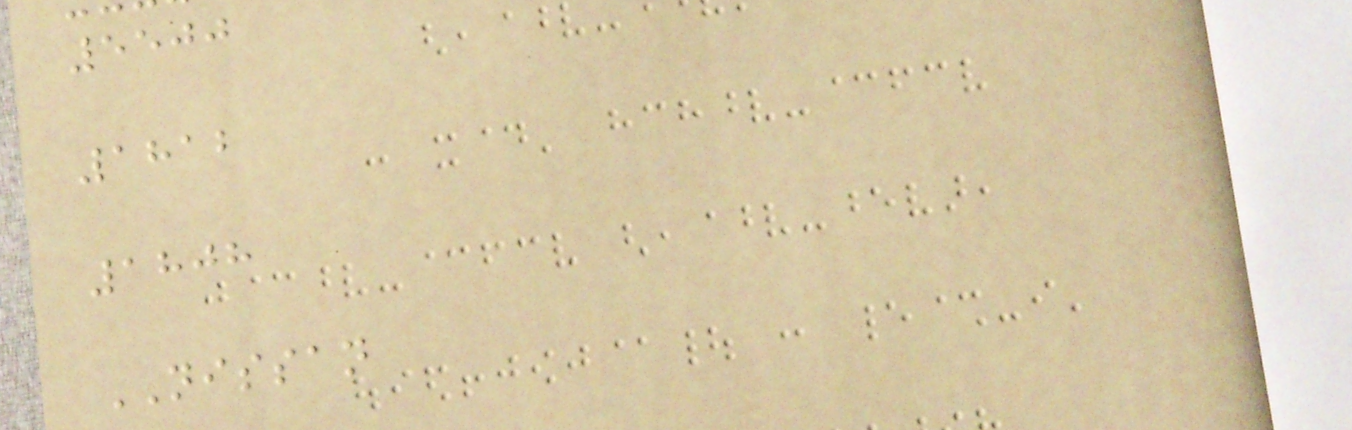5500
1812
1808
NISSAN
